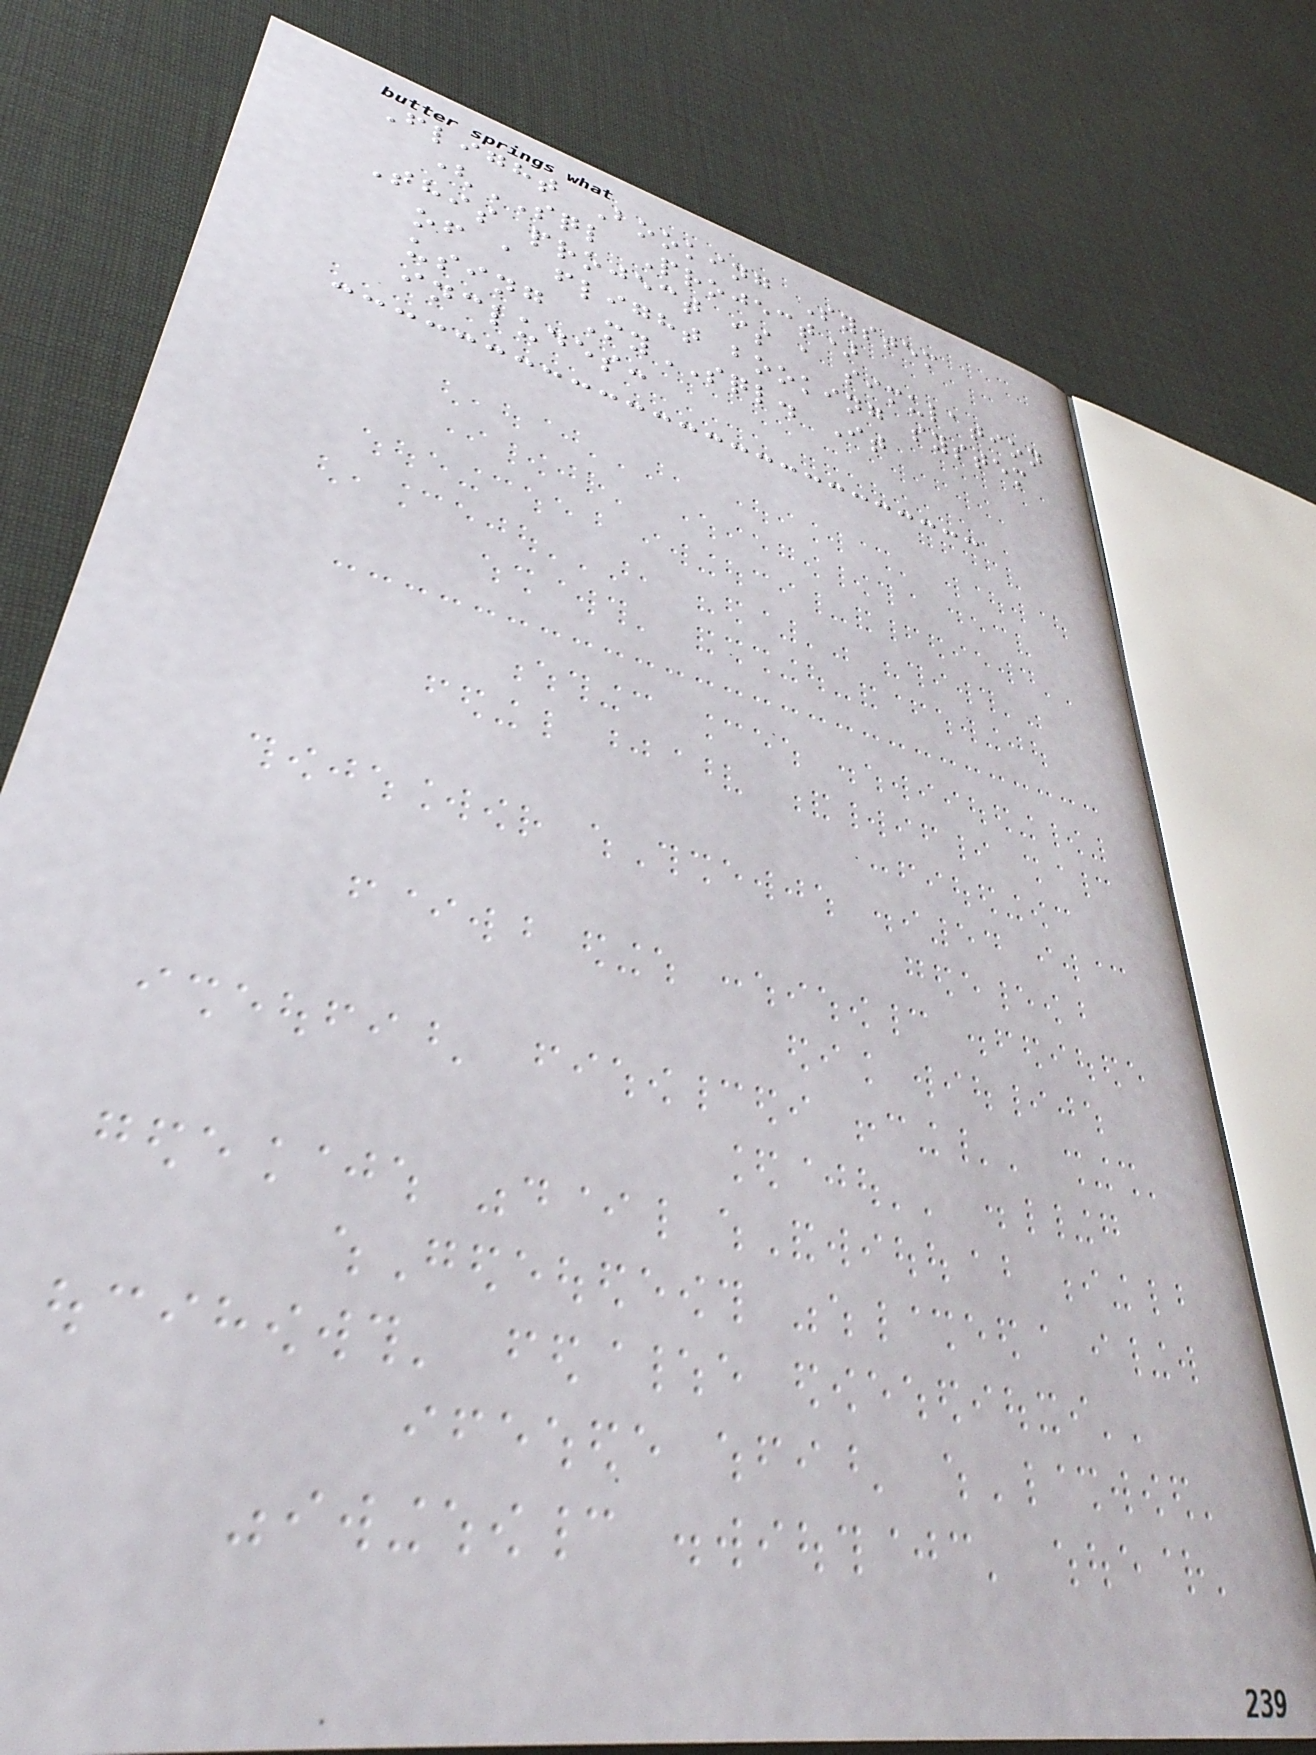Flight Booking System
(SQL Project)
This project is a simulation
of a flight booking system
using MySQL. It
includes:
